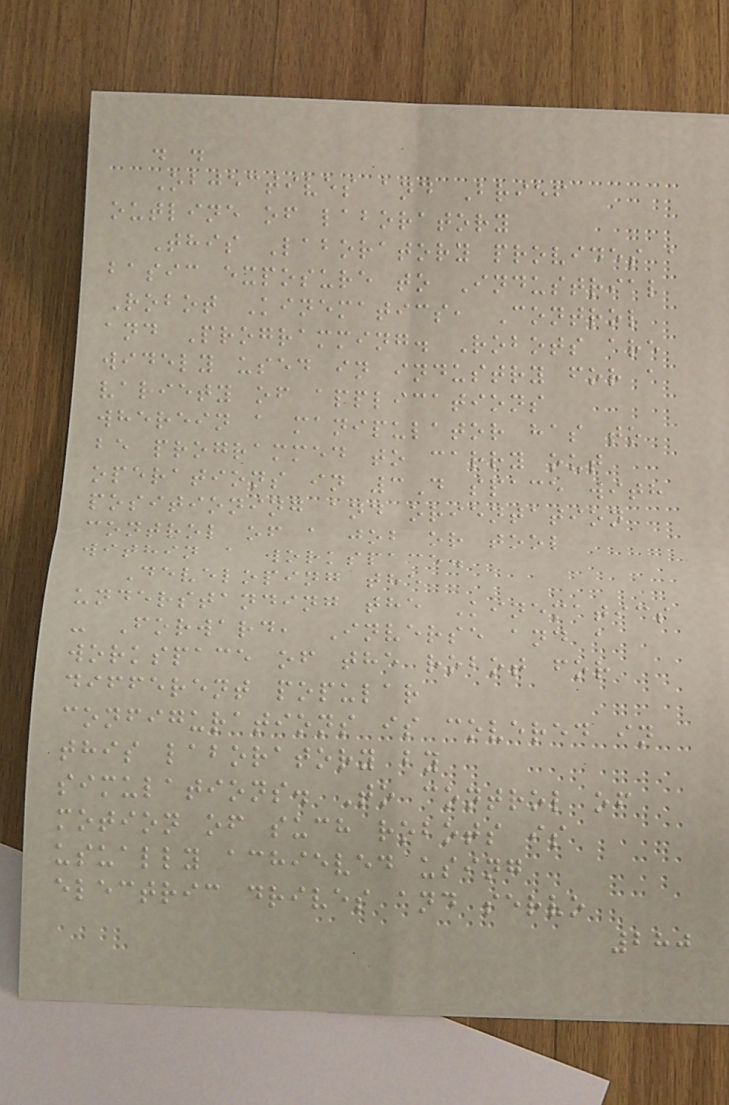. .
Objectives and Brief
outline of laboratory
This Laboratory provides a
basic exposure to Industrial
Robot Kinematics, Control
and Programming. Robots are
widely used in industry for a
variety of applications
wherein a manipulator has to
be programmed to carry out
operations in 3D space with
positioning and orientation
control of a job or tool
within a workspace.
Developing the
understanding the Kinematics
- Forward, Inverse and a
workspace of the robot for
different popular
configurations is covered in
this laboratory by
simulations. To control of
motion of such robots is
usually achieved using
electric drives and servo
280
